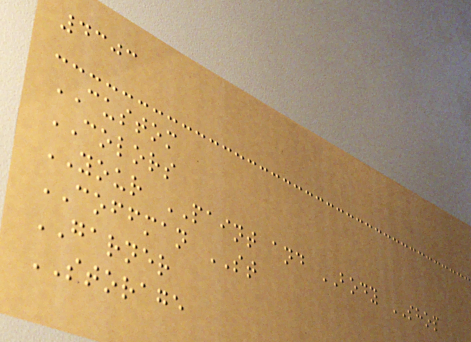4303
CUSTOM
COLORS
YOUR PAINT and BODY SHOP
COFFMAN ST
GARNER
STORAGE
